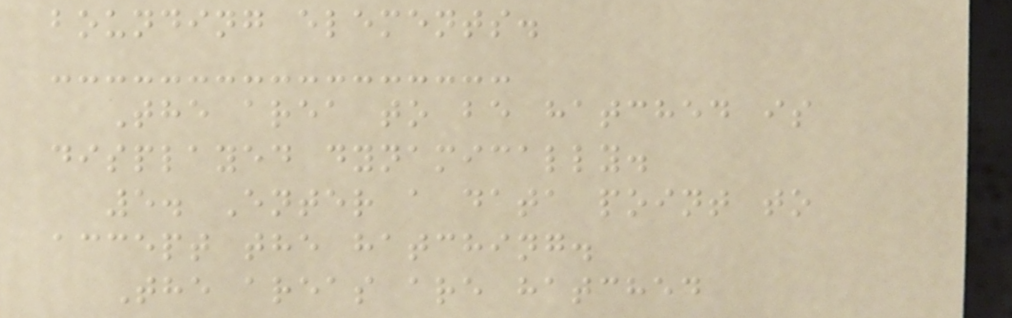bounding elements.
The area to be hatched is
displayed dynamically.
5. Enter a data point to
accept the hatching.
The areas are hatched
